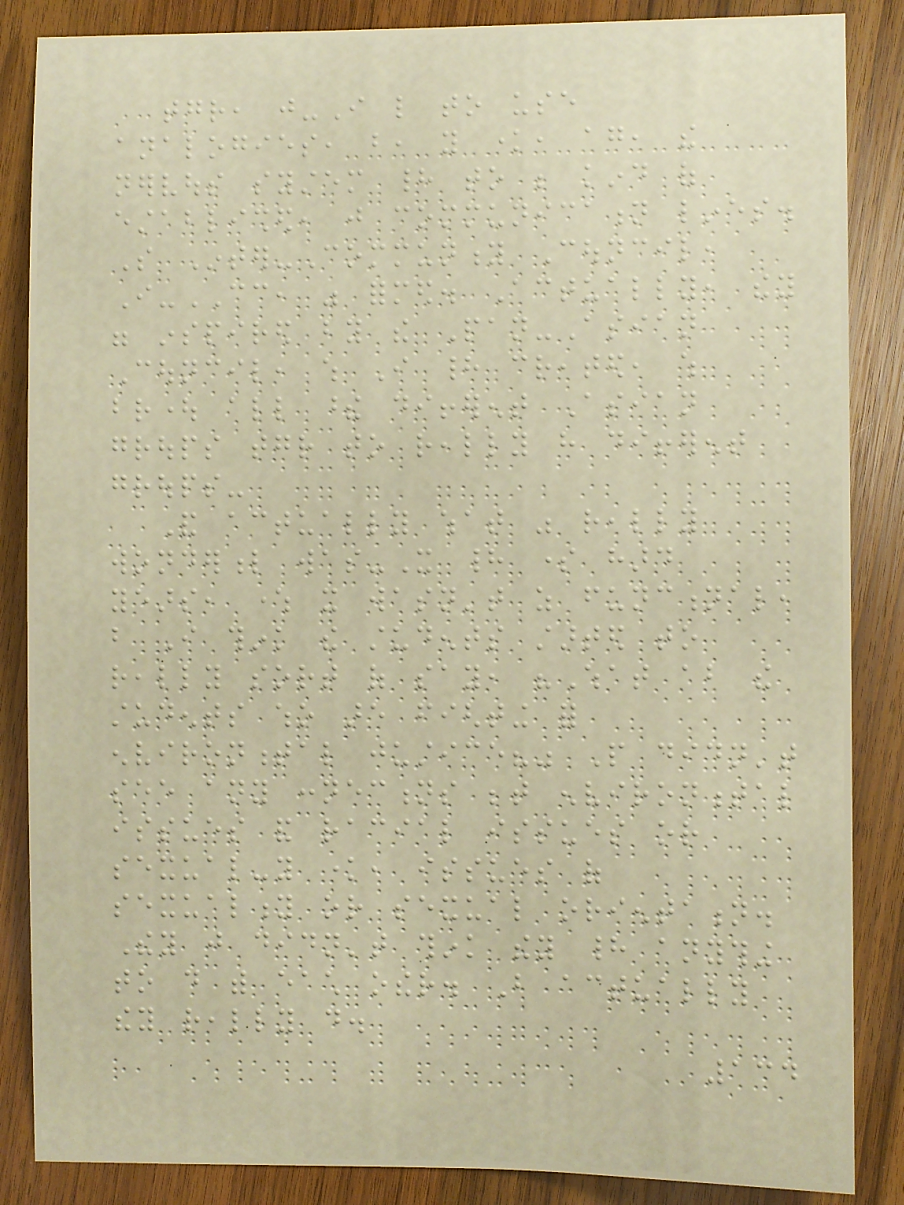together, just-I like to use
analogies, but, you know, again, the
nervous system had to be kind of
established, just communication lines.
So Inter-Community Council,
I-CC, was formed. Actually, they
were inspired by the Pan-Asian
Council, which I had created, which
brought all these different Asian
groups together to really have different
groups-
And actually what was really
wonderful was-It had some hard
years, where it wasn't as functional,
but I think the students started to
really sort of say, "What about the
students who are fighting for
environmental justice?" People didn't
see any connections between environmental
issues and racial issues or
sexual-you know, issues of
sexuality or sexual orientation.
They just didn't think they had anything
to do with each other. But actually
they really do.
134
